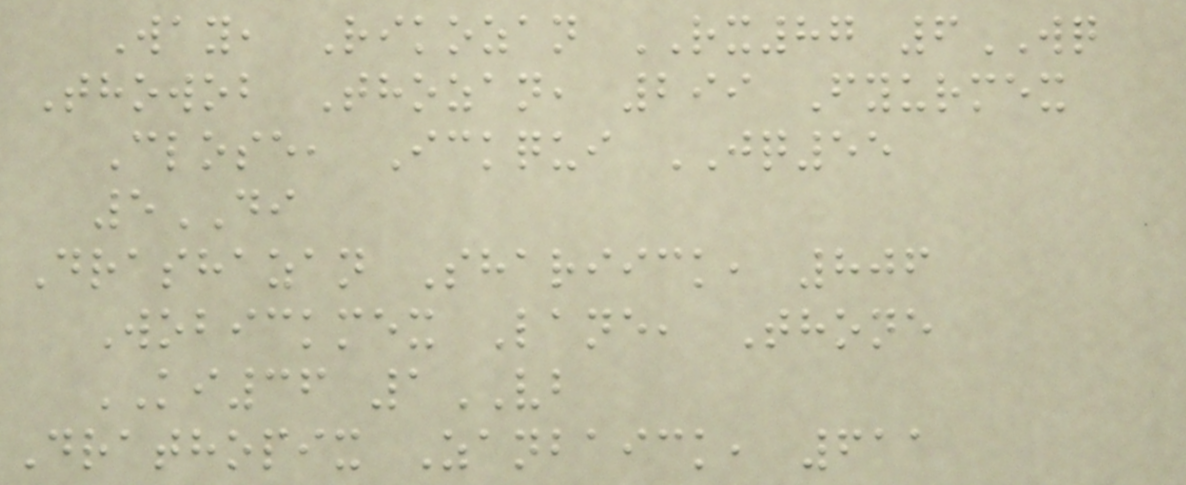Way, Rikozan RX87 6WQ
Thowob Thozan, 299 Fyurmex
Close, Ickqui JQ55
5DI
Drashazan Shariick, 806
Wobickmex Lane, Thone
KI36 1VB
Drathopix Zanbaick, 611
